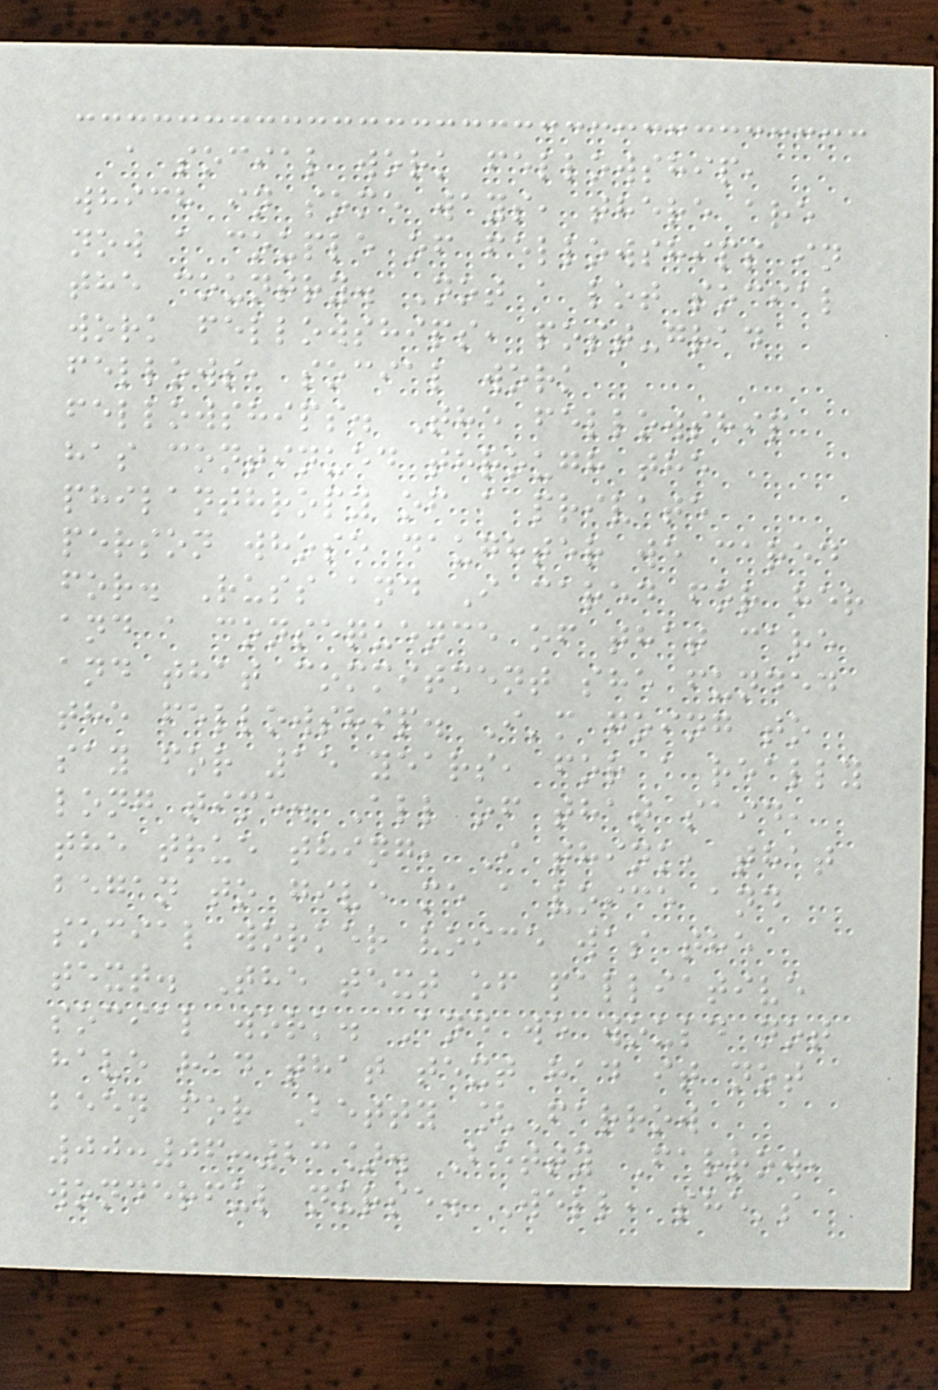a social work fellowship,
which in some ways, there are
now a couple of fellowships in
the country. Not a lot social
work fellowships, post-grad
fellows, social work
fellowships. The fellowship
has continued through the
philanthropy of a private
person whose daughter we cared
for. Russ and I cared for her
and a consequence of that care
and that commitment she funded
the fellowship. I'm going to
say for 15 years, for a really
long time. All of that said,
the true thing, I think, that
began to give me a voice and
social worker voice was the
text. The text of palliative
social work. And we would not
have had that text had it not
been for Betty [Farrow
00:06:23]. Betty Farrow,
wonderful nurse. Well, she's
